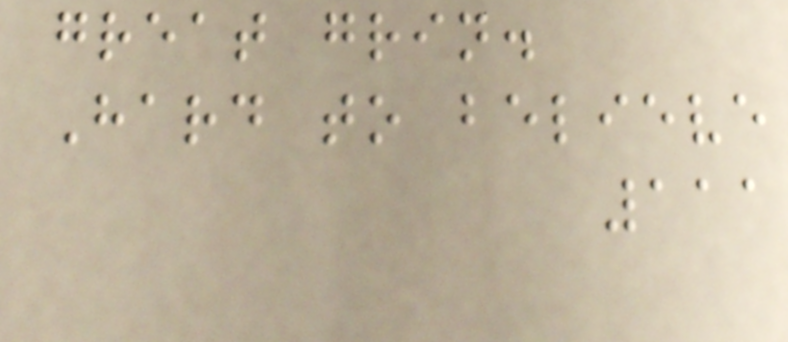great grin.
Hard to believe
111
